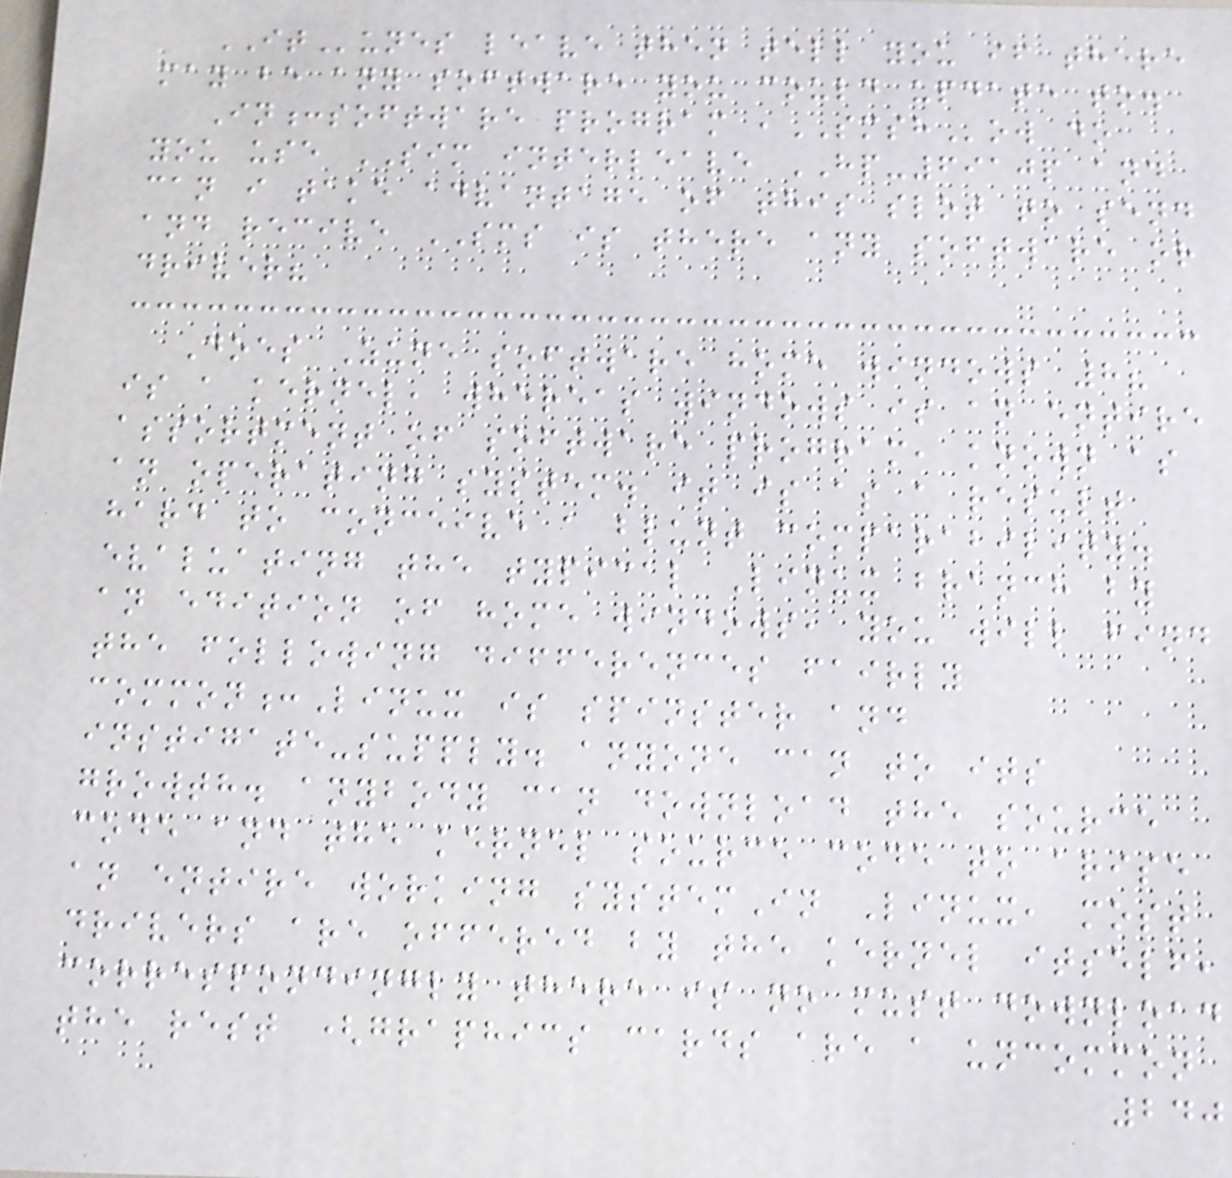ITunes leave then tell you if there
may be any software you could update to.
In:software program ,SMSHow do
you use SIM interleave HP-6910p and
can i take advantage of this slot to send
and recive SMS is there any software or
driver?
Does Zune software home windows 8?
is a kernel, whereas windows is an entire
assortment of software program, known as
an operating system. it is as a result
hard to conceive a blunt comparability.
evaluating the typical Linux branch by
an edition of home windows, you will find
the following differences fairly
common:Linux is spinster and
instigate-supply. anyone can to its
growth. anybody can download the source
code and the kernel source code to arise
an entire working systemIn Linux, most
drivers are offered by the kernel itself,
correspondingly there is no must download
the rest (graphics cards are a uncommon
240
